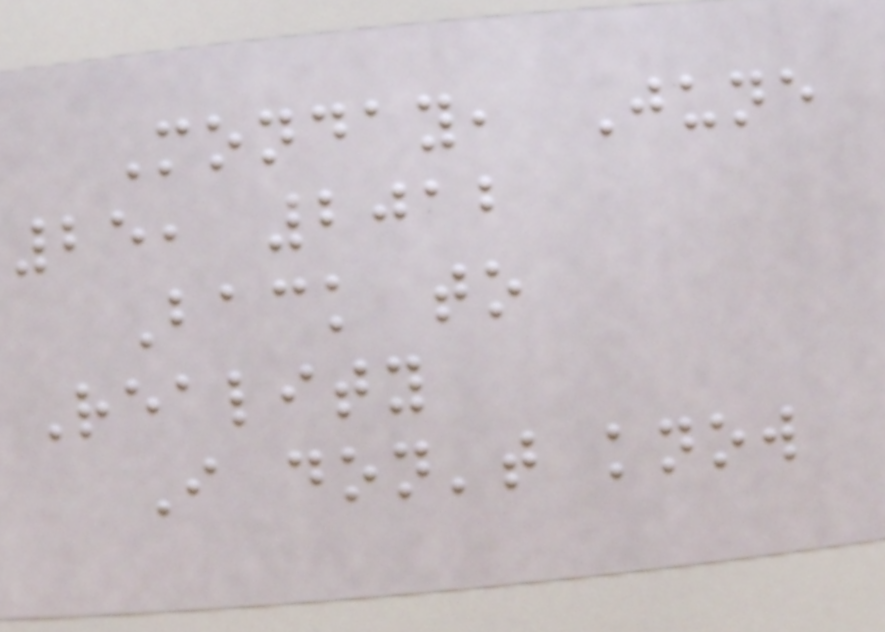Monday, June
25, 2012
Back to
Reality
I don't know
